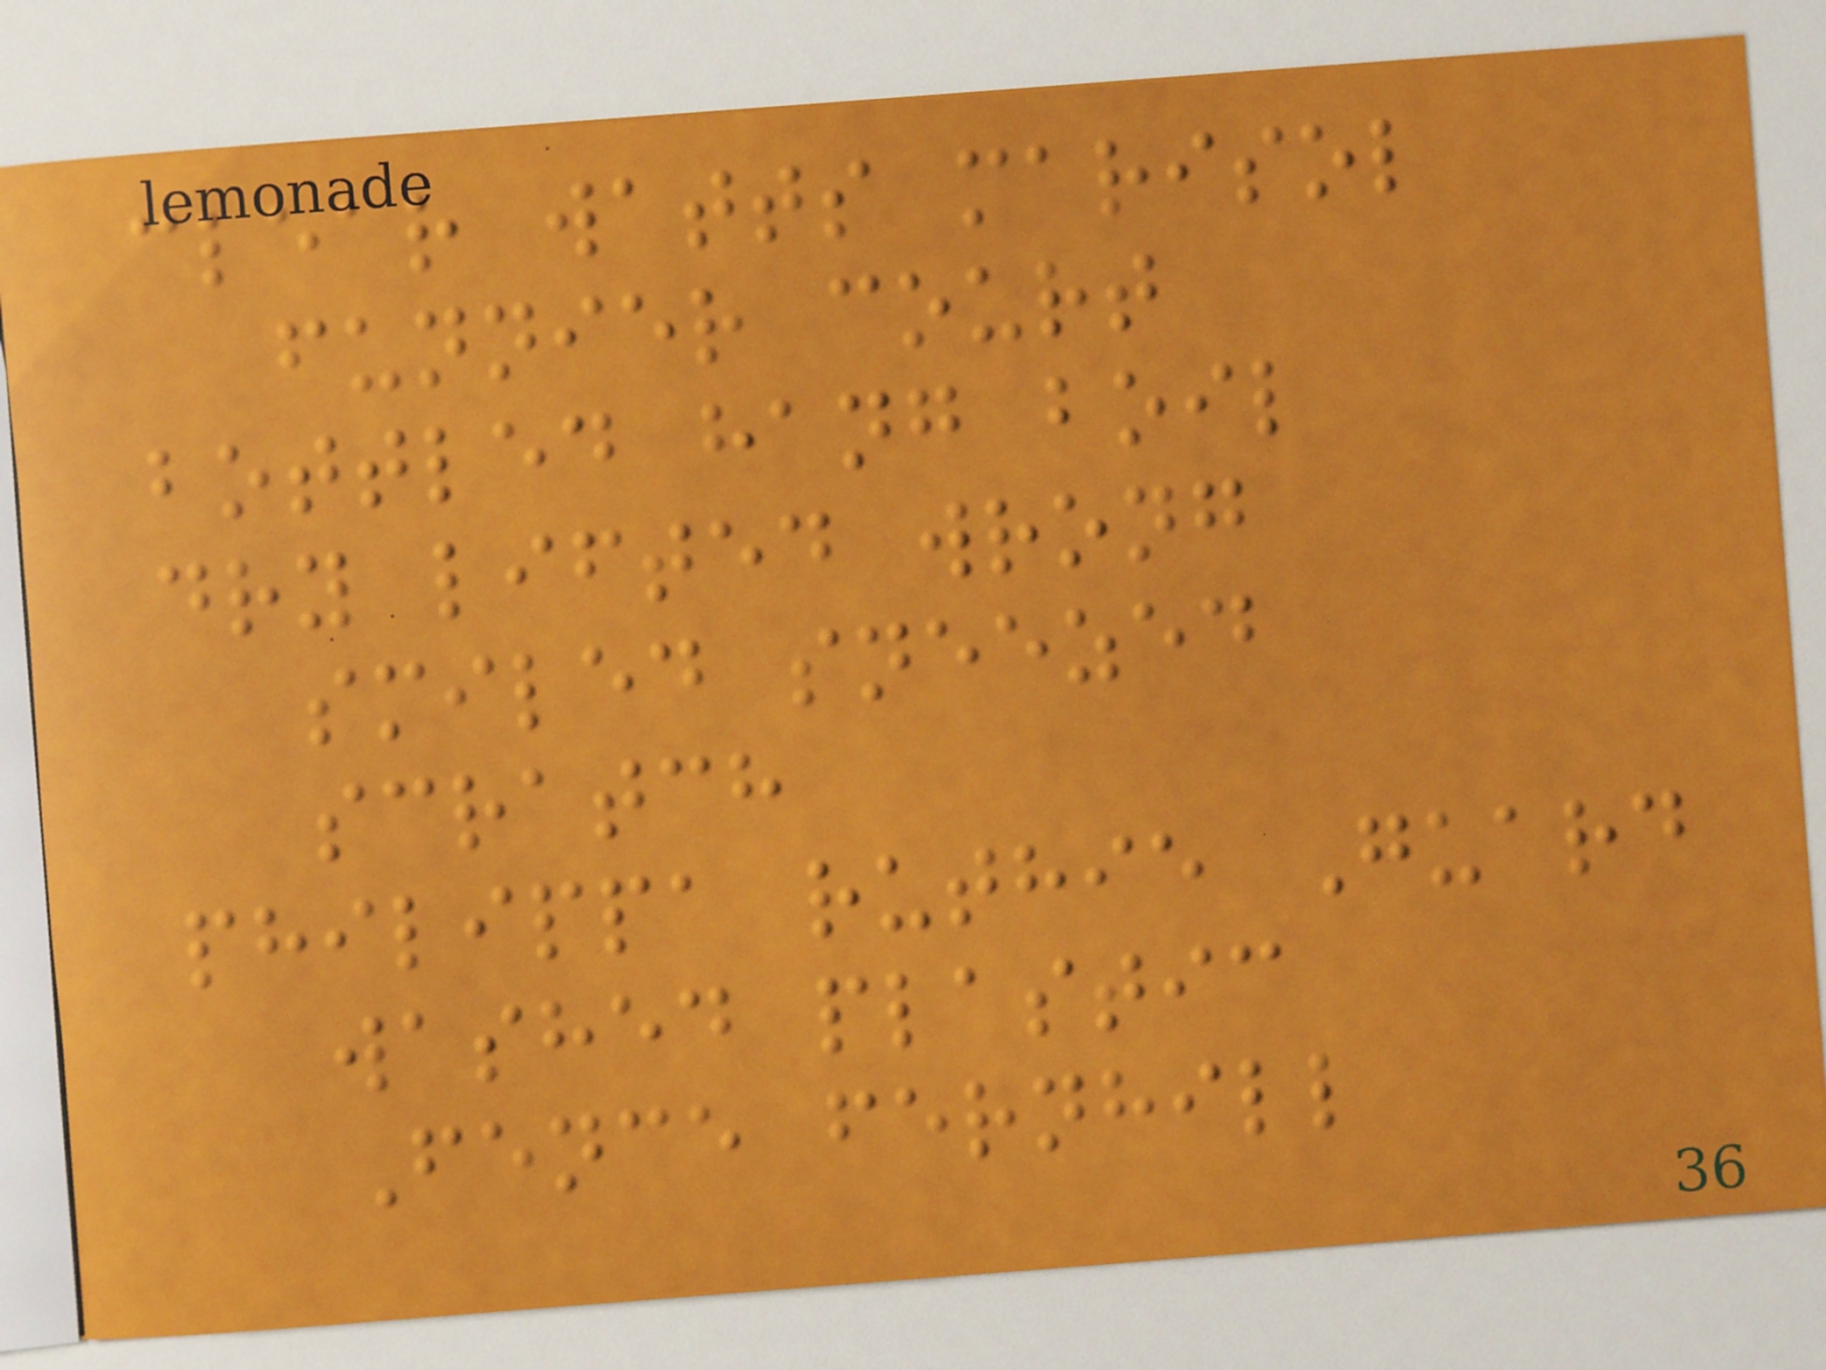clear watts marisol
funnier court
bottled hang boil
dry lifted wrong
smiled sneezed
scratch
philippa ruthie Guard
washed plastic
Fence fernhill
